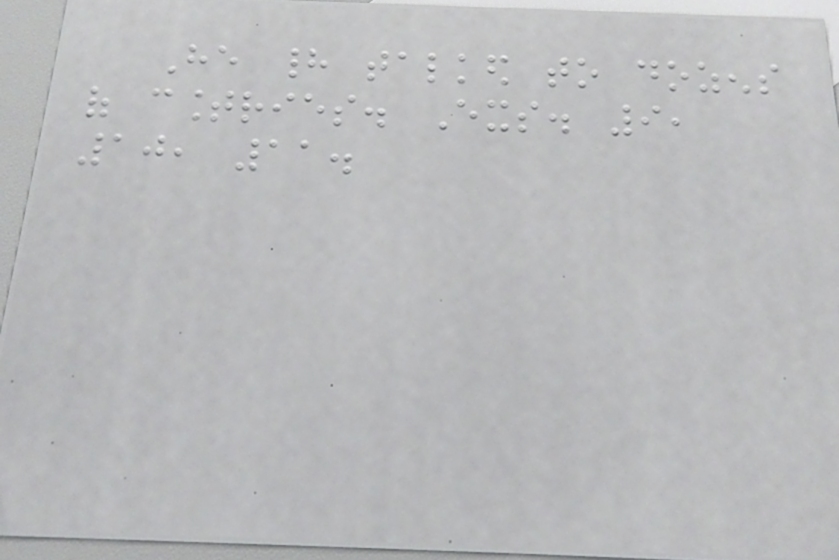He had talked to dozens
of countries. Exs. 9,
10, 11.
